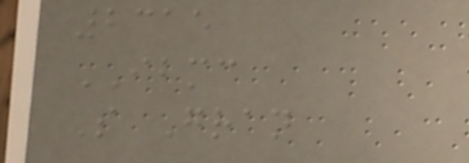2315
IBMC
S Gran
